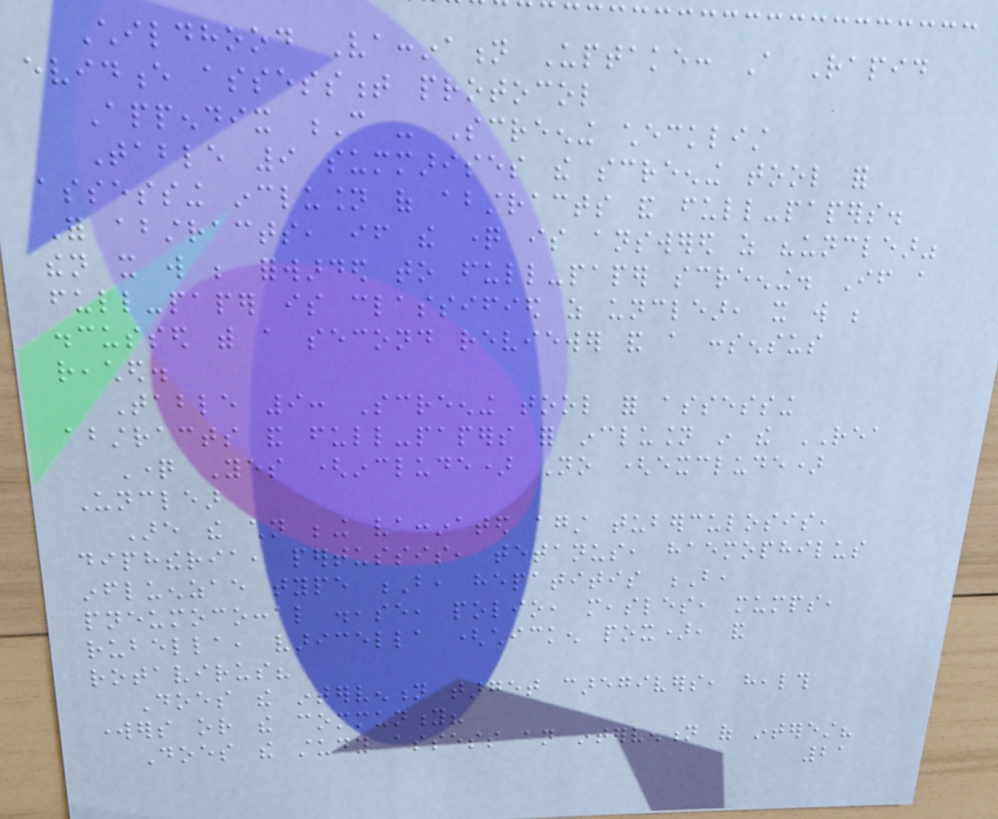Childhood Vaccination Uptake: A Rapid
evidence assessment protocol
Appendix C - Screening checklist
Table 9 summarises the screening tool for
assessing inclusion of abstracts and full-papers.
For abstracts, if the question is answered as "unclear"
then it will be forwarded to full-paper screening. If a
full-paper is classified as unclear, it will be
discussed with a second reviewer and a consensus
reached.
Table 9: Screening tool for assessing
abstracts and full-papers for inclusion in the REA
Question Yes (include) No (exclude)
Unclear
Are the children being vaccinated against tuberculosis,
diphtheria, pertussis, tetanus, haemophilus
influenzae type B, hepatitis B,
pneumococcal disease, polio, measles, mumps,
rubella, varicella (chicken pox), and
rotavirus?
Does the intervention target caregivers, health
workers or the community?
Does the study assess an intervention of interest?
21
